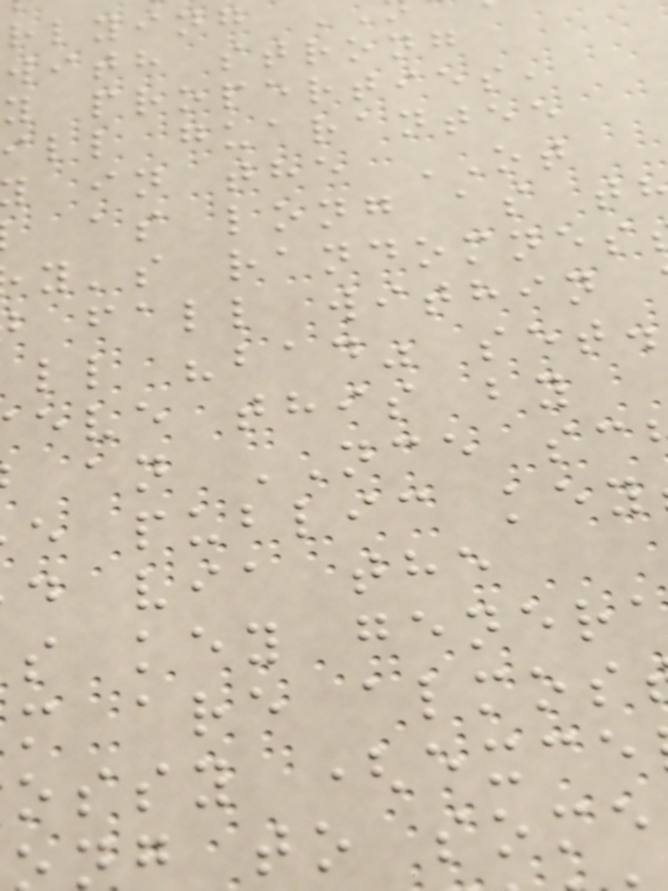rlying
with strong
y properties,
ill guarantee
in the OT
as long as t
y's randomnes
fall within
ll "bad" set.
eve this by
an NCE sc
e public key
d via the
s key gener
m are almos
ossy (exce
g to some
